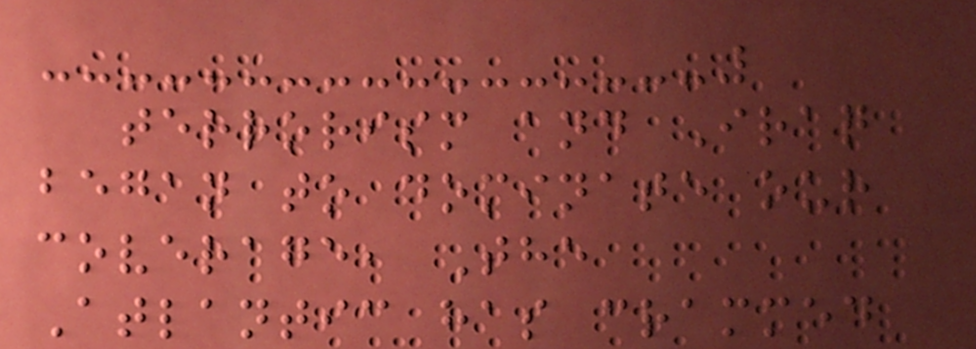terrorism and Iraq
began to dominate our
coverage, The
Atlantic has crammed
